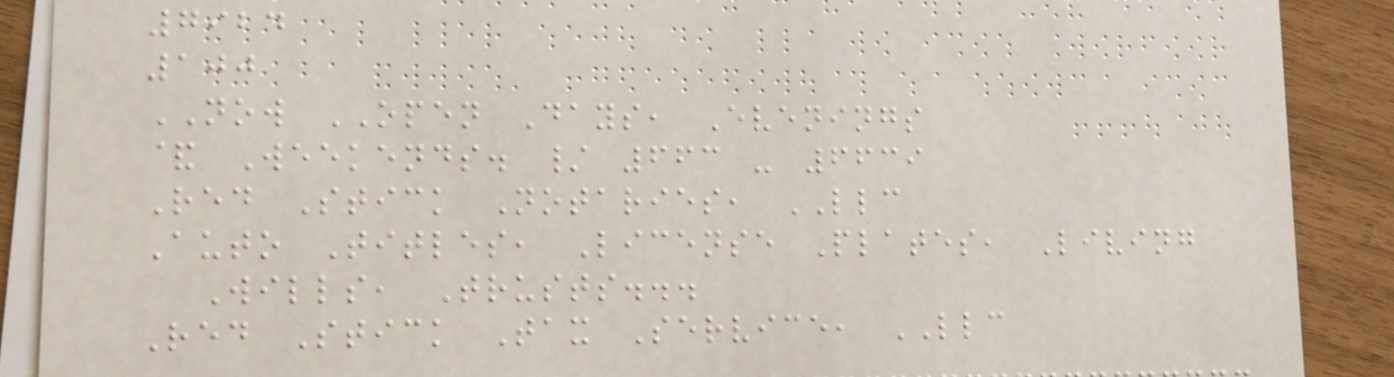7924
100
NOW OPEN Days, Evenings
& Weekends. / 663 - 6639
Red Stick Notaries, LLC
Auto Titles, License Plates, Living
Wills, Trusts...
Red Stick Tax Service, LLC
